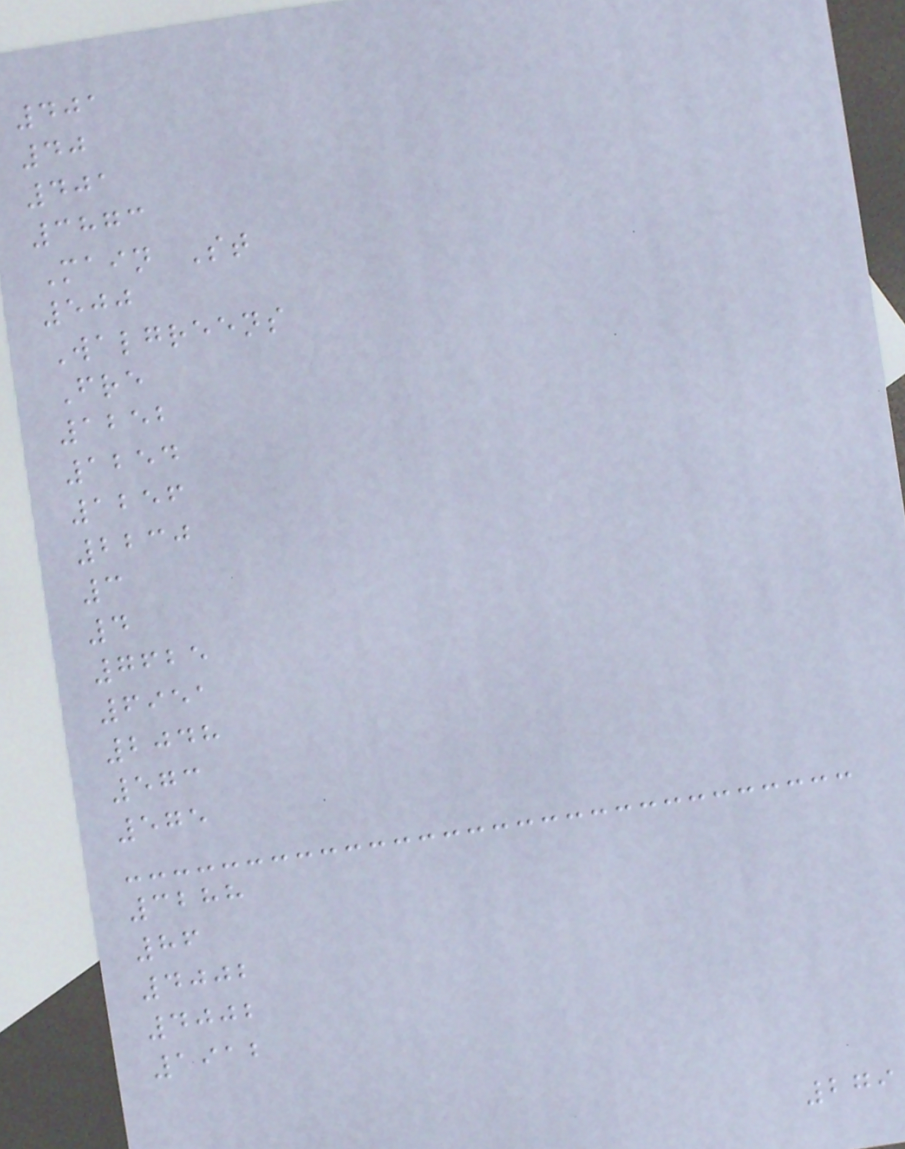401
40
401
3873
Main St
500
Walgreens
Fre
1252
1254
1256
2230
3
4
7625
6951
2048
573
575
3288
86
4002
4002
1912
279
